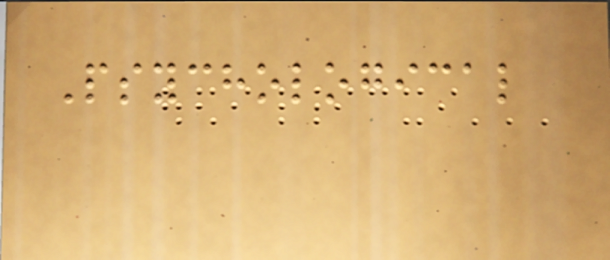Psychological
